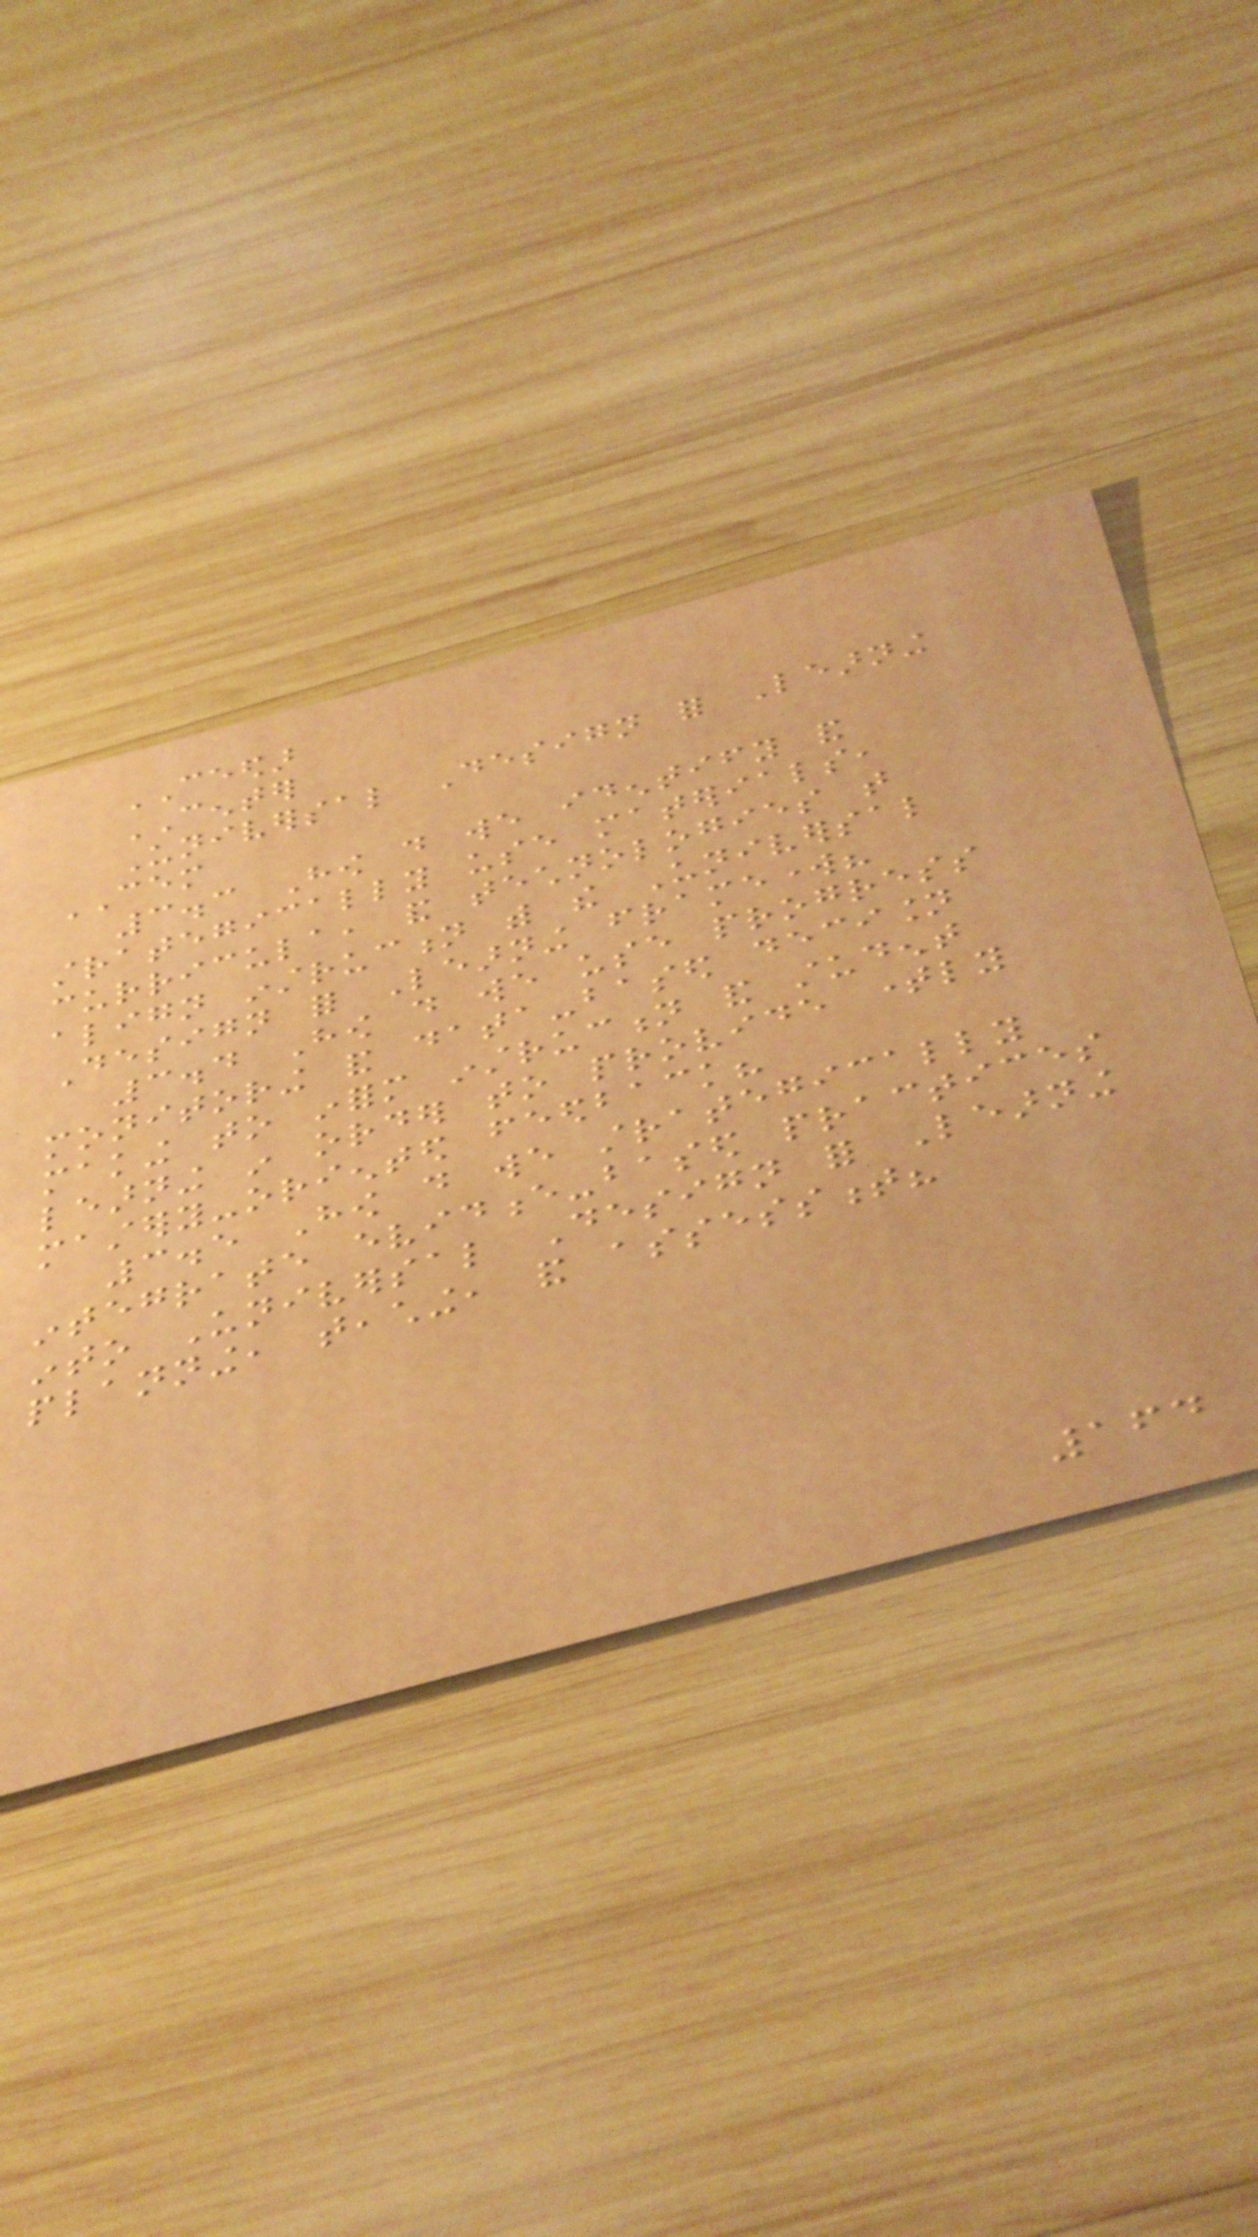CEEDAR
CENTER
Universal Design for Learning
CEM
3.3 How do we identify and
strategically use materials,
curricula, and technologies that
align instruction with the Universal
Design for Learning framework?
3.4 How do we use progress
monitoring and data-based decision
making to inform instruction and student
learning in order to provide timely
mastery-oriented feedback?
3.5 How do we strategically
integrate evidence-based practices
into Universal Design for Learning
planning, teaching, and assessment?
164
